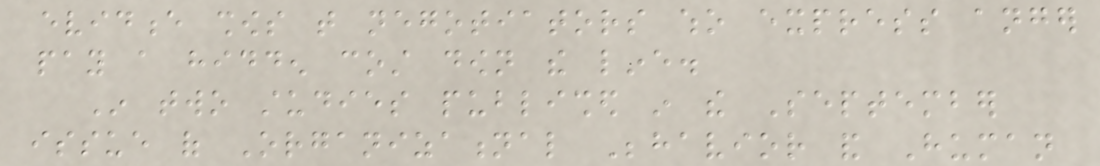evidence shows that negotiators who express anger
pay a hidden cost down the line.
In two studies published in the September
issue of Organizational Behavior and Human
